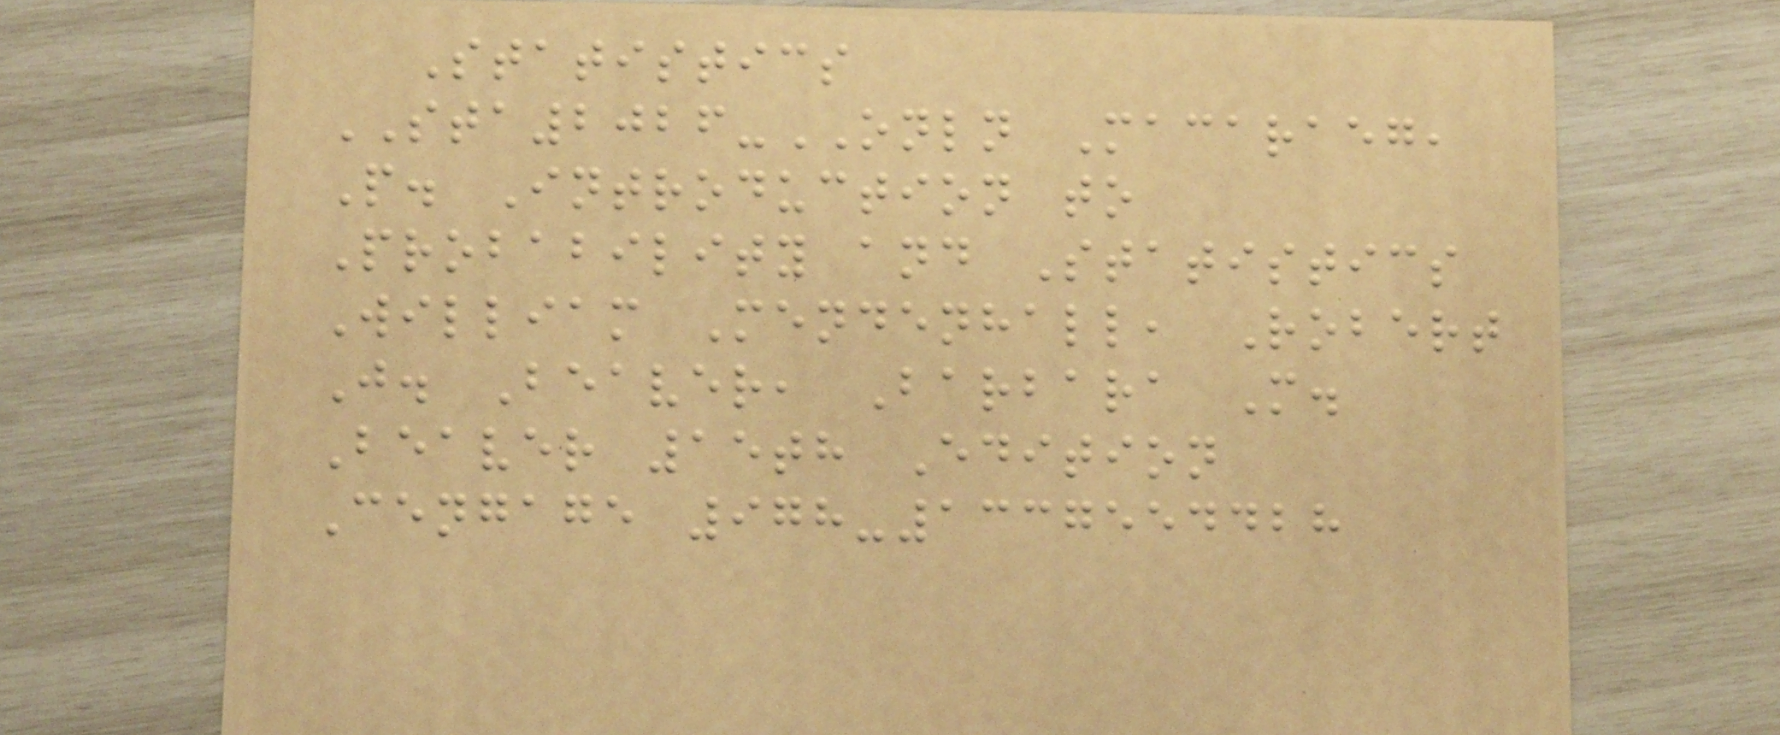Statistics
STA2026-ONLN Macaraeg,
P. Introduction to
Probability and Statistics
William Mendenhall, Robert
J. Beaver, Barbara M.
Beaver 15th Edition
Cengage 978-1337554428
